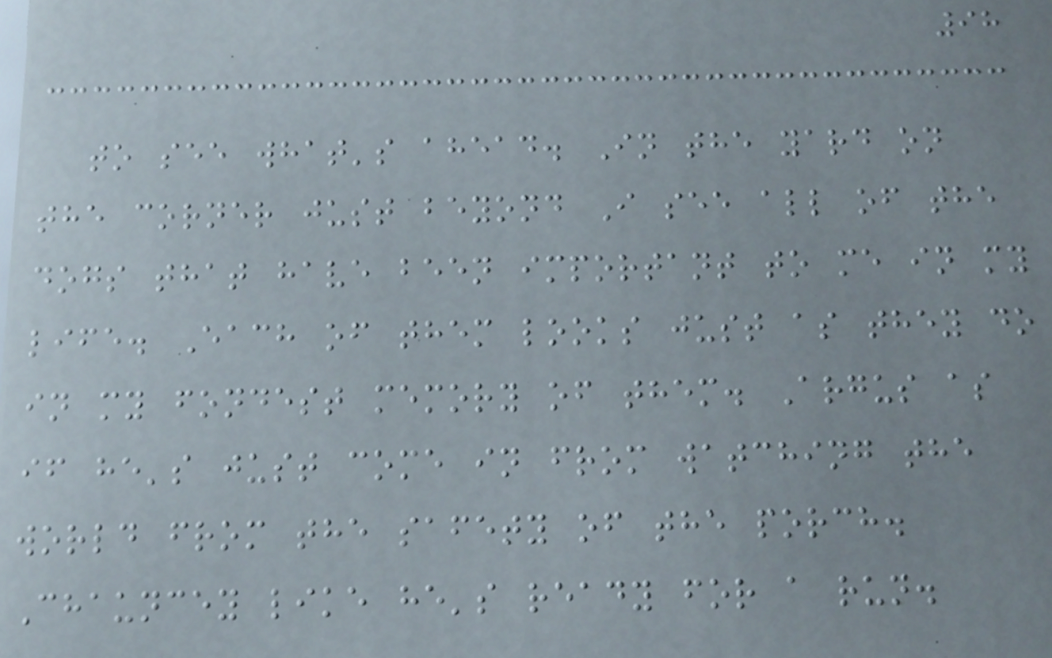98
to see what's ahead. In the yard on
the corner just beyond I see all of the
dogs that have been important to me in my
life. Each of them looks just as they do
in my fondest memory of them. Argus as
if he's just come in from watching the
world from the safety of the porch.
Chauncey like he's ready for a run.
